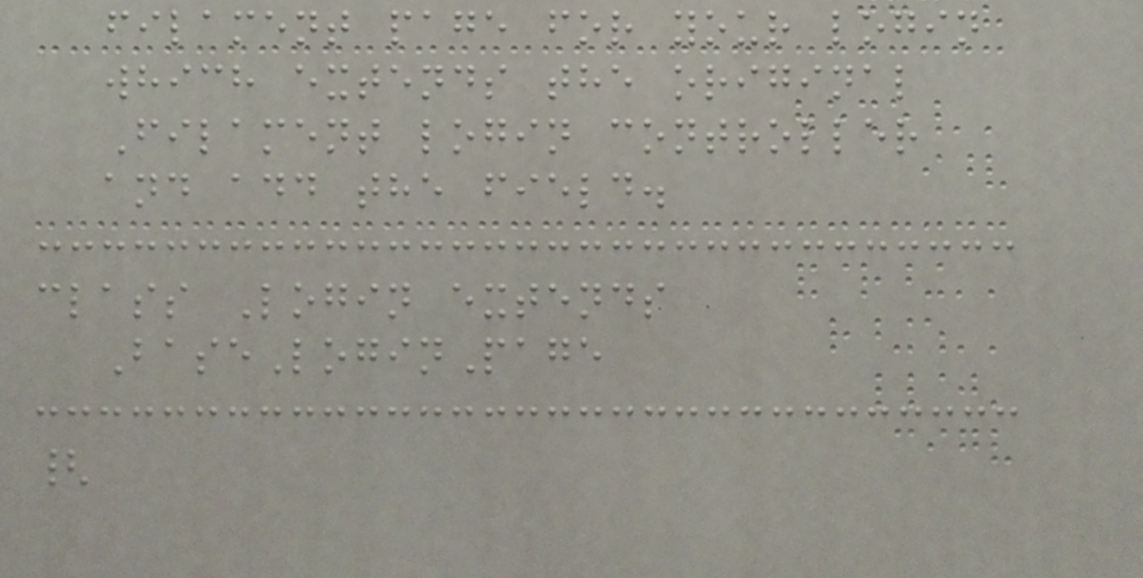filament page for your login
which extends the original
Filament login controller
and add the field.
class Login extends
BaseLoginPage
{
